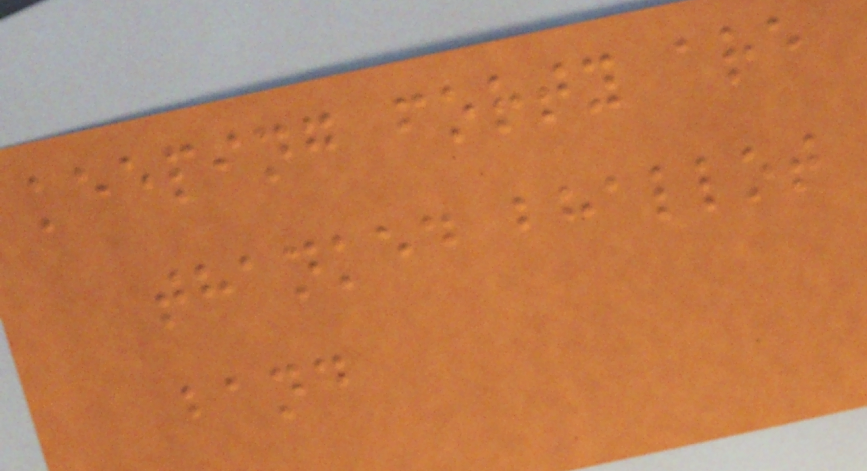keeping forty are
thanked bhallot
band
